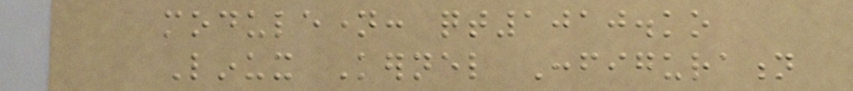modulename: qt1010.ko
Linux Kernel Configuration
